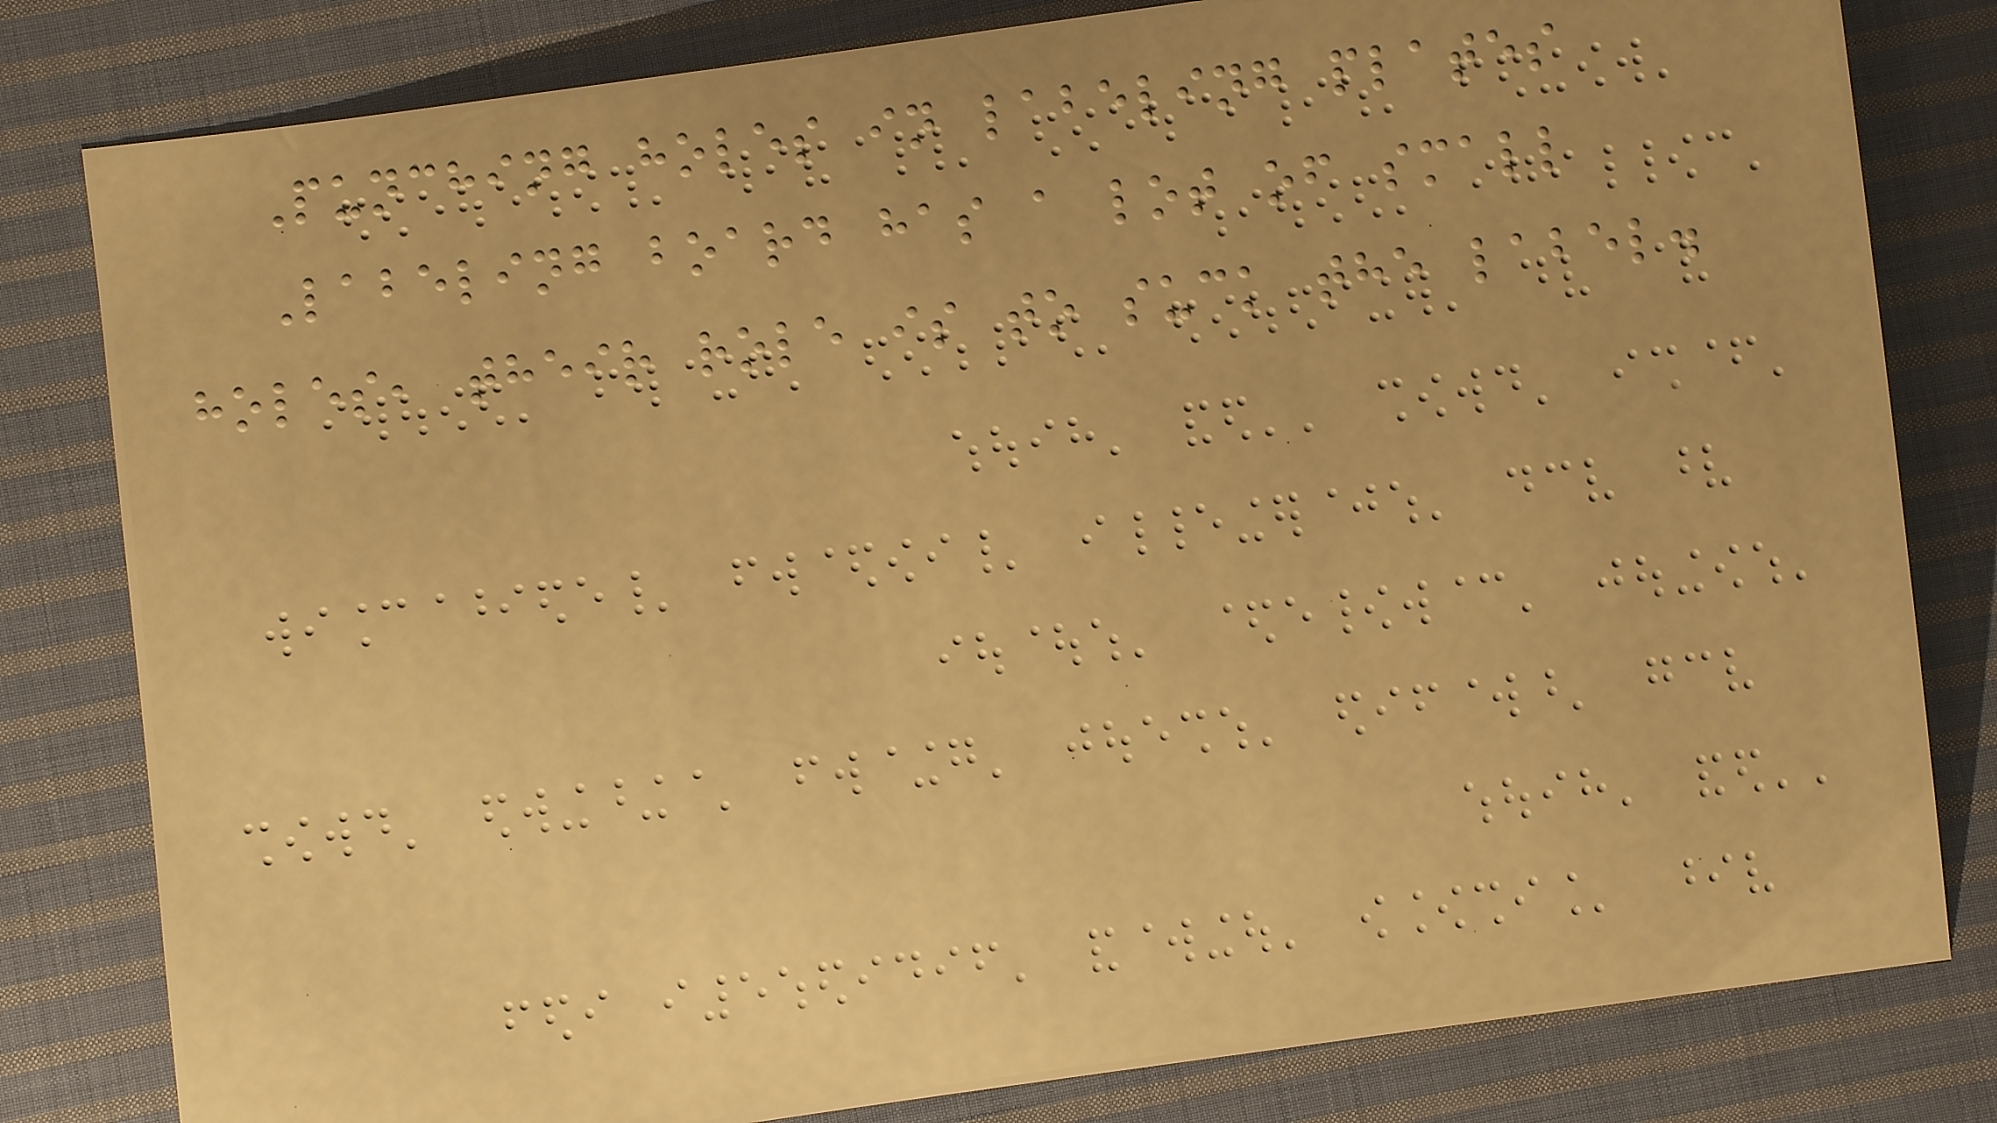Punching holes in labeling plates
Labeling board has a lot of small
holes, their role is to suck the label.
